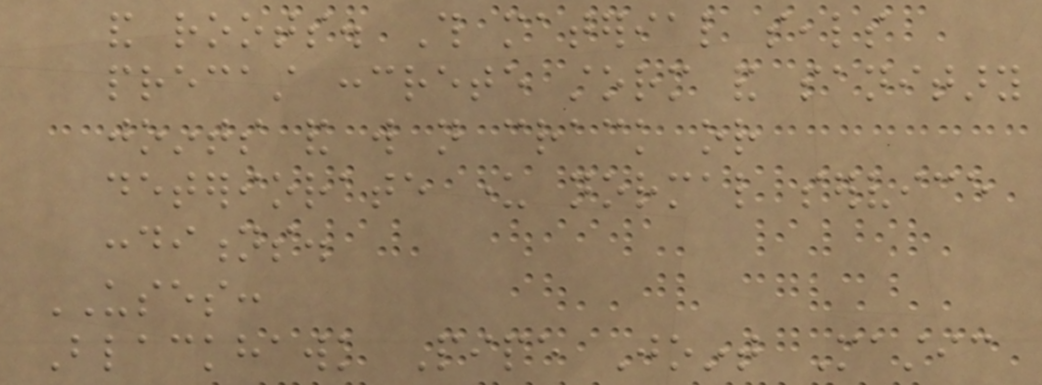and roots. This material seals
precast concrete storm and sanitary
joints and will not crack or
deteriorate under normal service
conditions.
USES:
Blackhawk Pipe Joint Mastic
